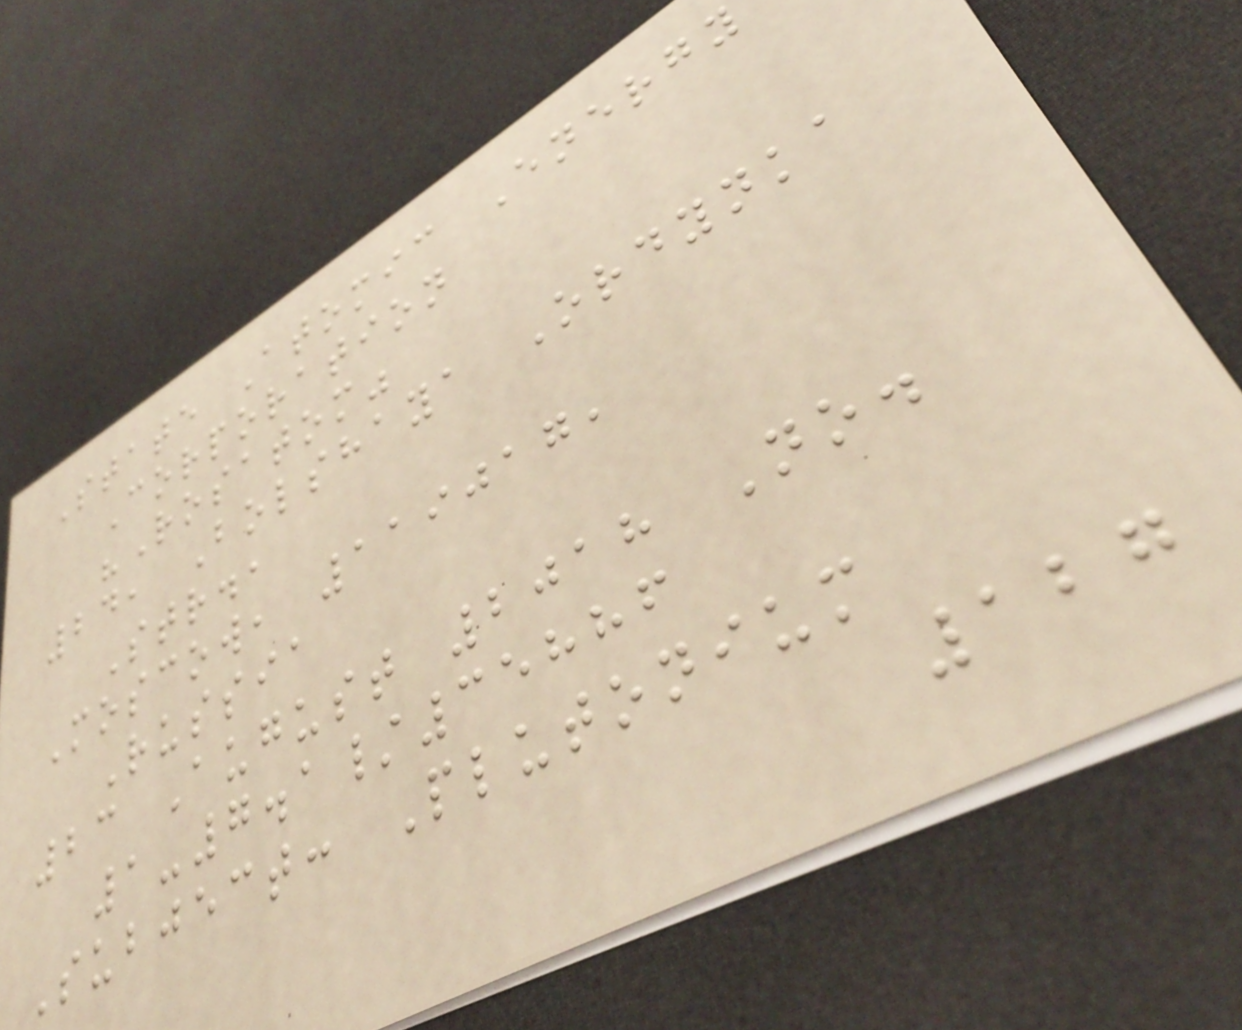State Atomic Energy
Corporation
"Rosatom"
24, Bolshaya Ordynka
Str.,
Moscow, 119017,
Russia
23 August 2018 No.
1-7.1/35886
Subject: Plutonium
127
